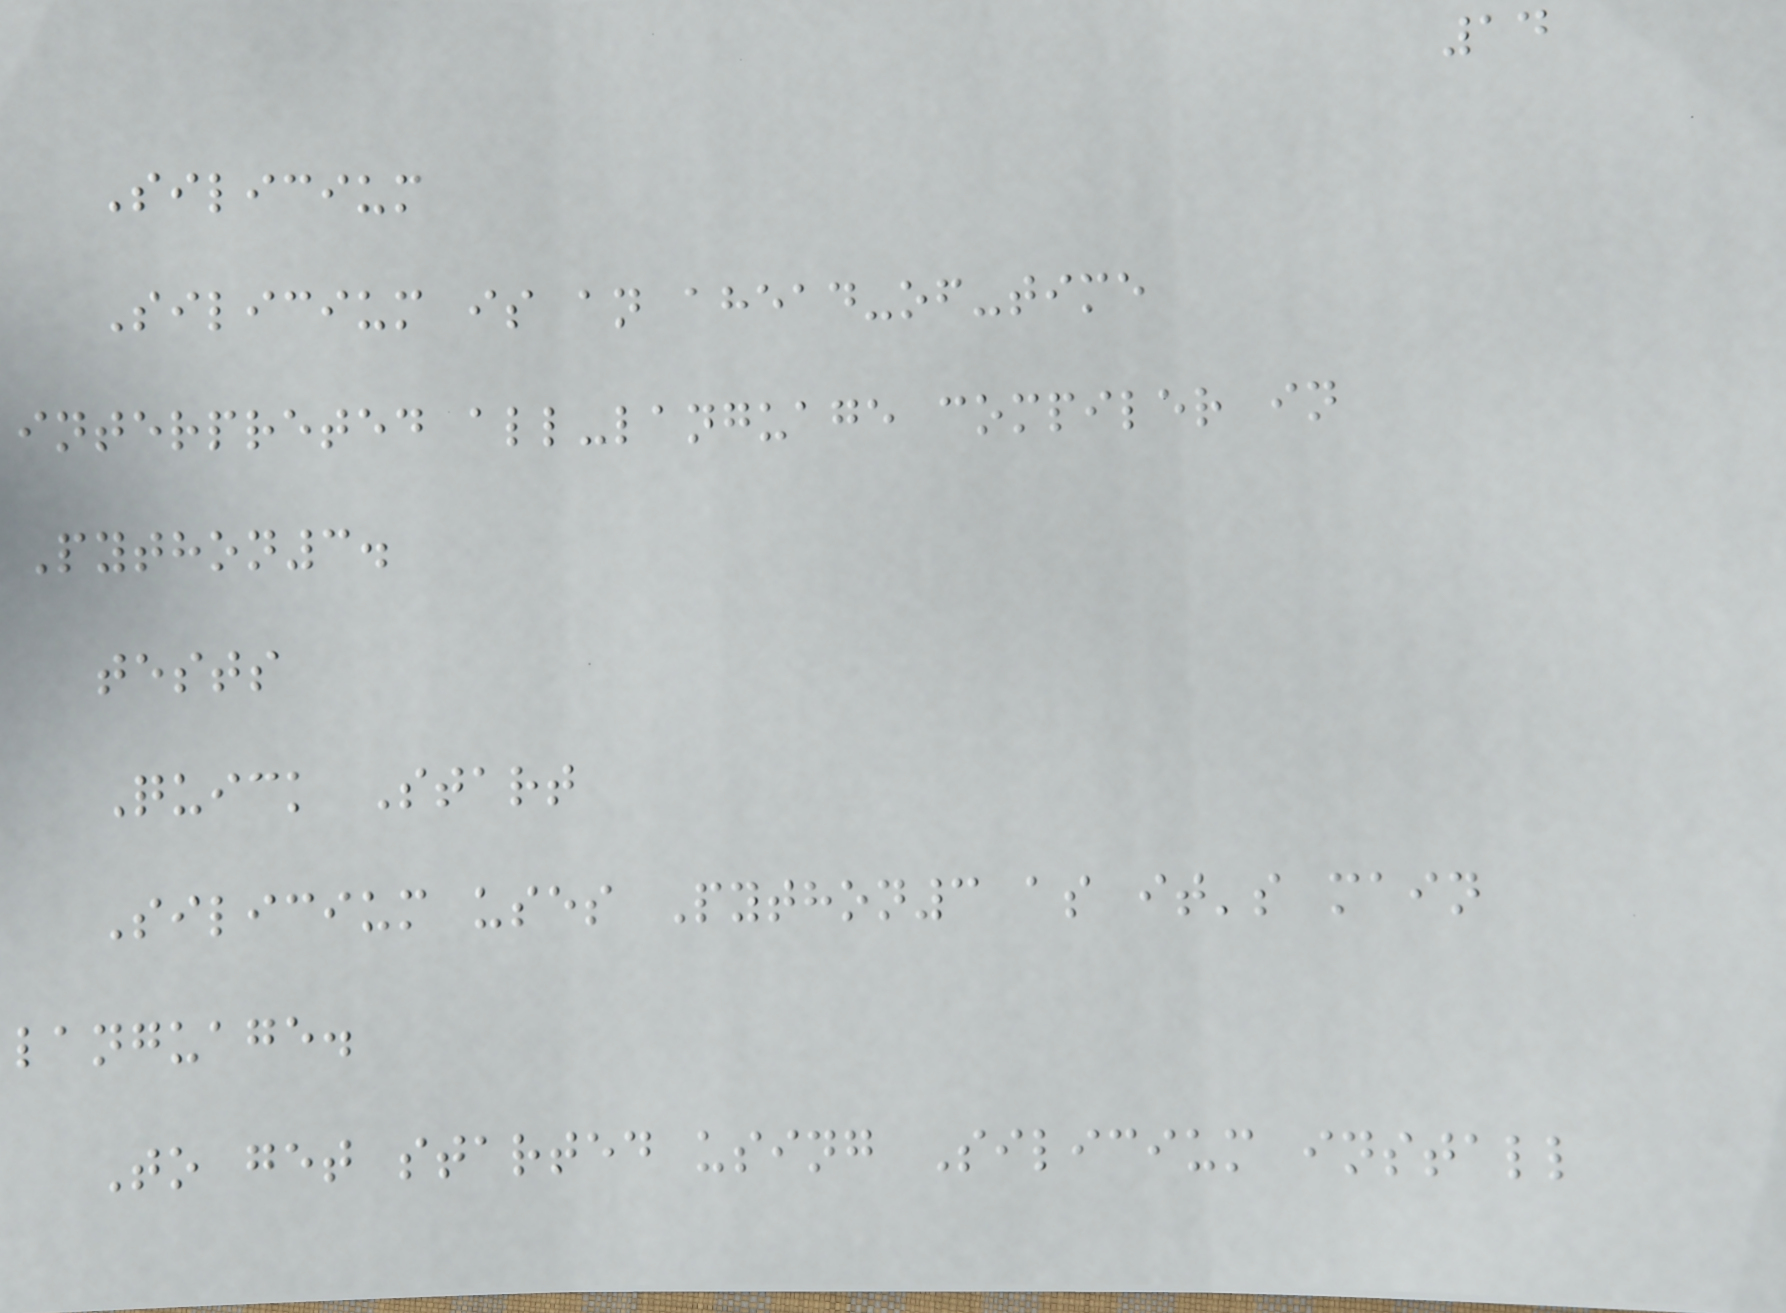14
Silicium
Silicium is an ahead-of-time
interpreted all-language compiler in
Python3.
tests
Quick Start
Silicium uses Python3 as it's main
language.
To get started using Silicium install
